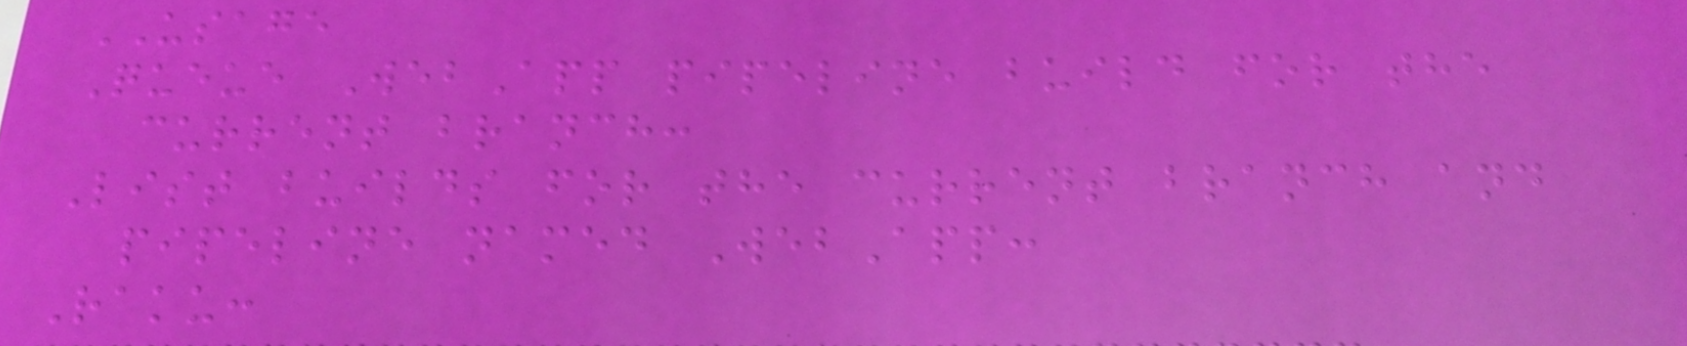USAGE
Queue WebApp pipeline build for the
current branch:
List builds for the current branch and
pipeline named WebApp:
Raku:
